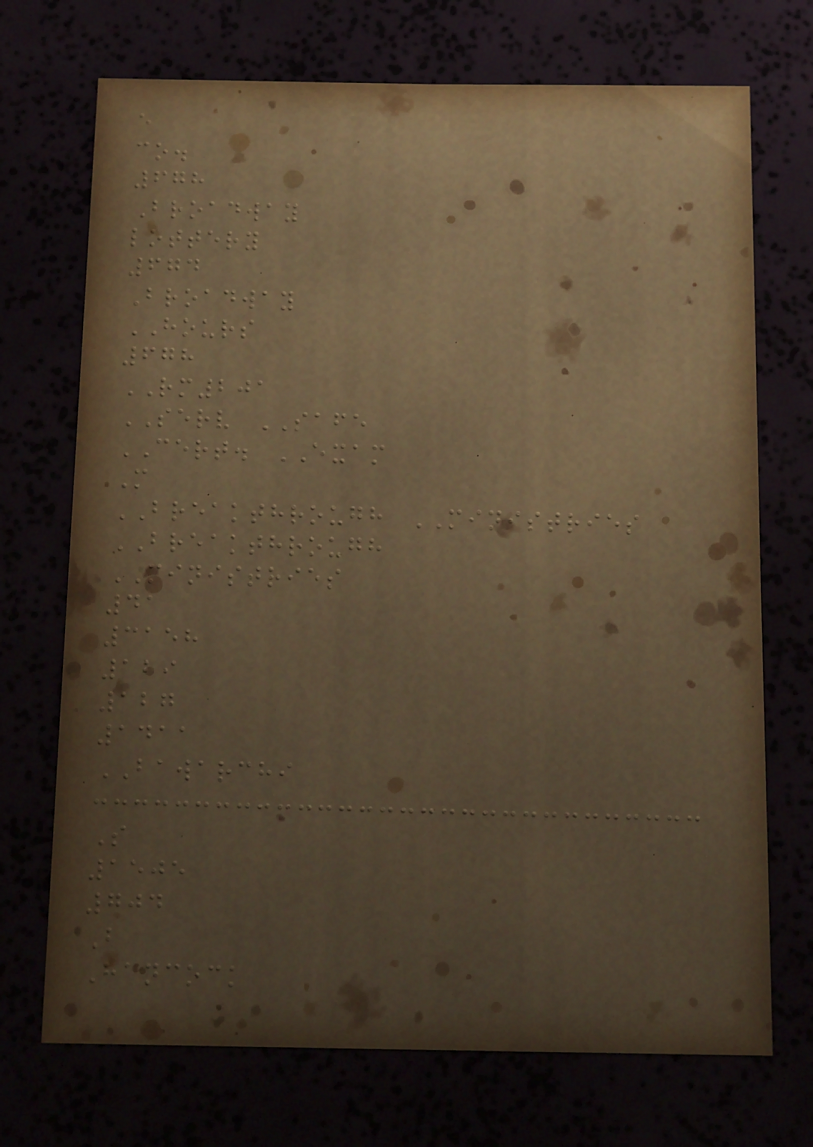e
co.
678
Broadway
lottery
674
Broadway
HOURS
678
RM201
SERV SAFE
CERT. EXAM
M
BREAKTHROUGH MINISTRIES
BREAKTHROUGH
MINISTRIES
41
3158
129
127
1411
BAWARCHI
S
1505
704
B
Hancock
